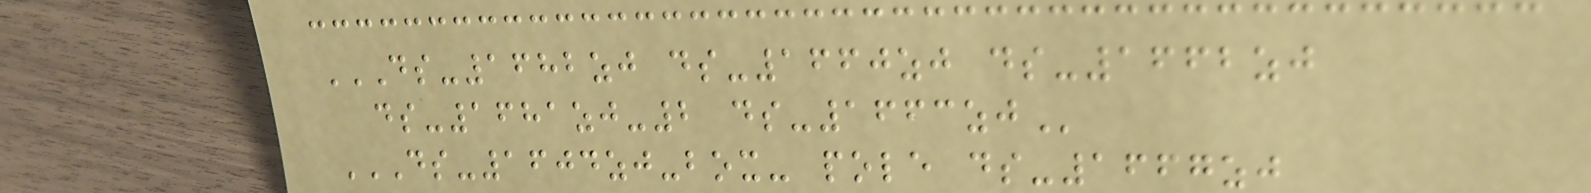DS-1682ZJ DS-1660ZJ DS-1662ZJ
DS-1681ZJ-2 DS-1663ZJ
DS-1604ZJ-BOX- POLE DS-1667ZJ
